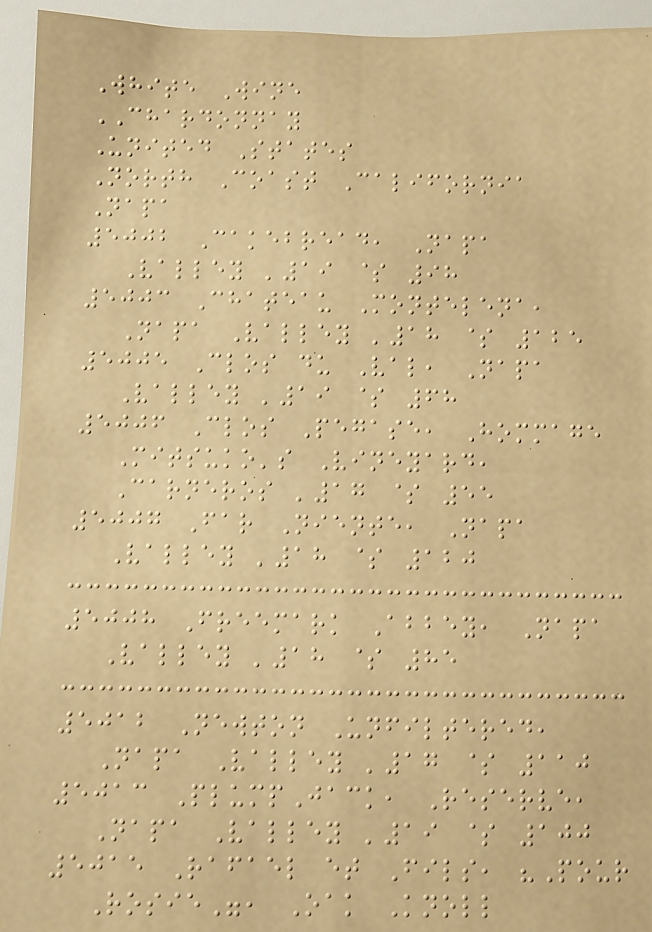White Wine
CHARDONNAY
United States
North Coast California
Napa
5002 Cakebread, Napa
Valley '19 $ 98
5003 Chateau Montelena,
Napa Valley '18 $ 125
5005 Clos du Val, Napa
Valley '19 $ 68
5006 Clos Pegase, Hommage
Mitsuko's Vineyard,
Carneros '17 $ 55
5007 Far Niente, Napa
Valley '18 $ 120
5008 Freemark Abbey, Napa
Valley '18 $ 85
5012 Newton Unfiltered,
Napa Valley '17 $ 110
5013 PlumpJack, Reserve,
Napa Valley '19 $ 100
5015 Rafael et Fils, "Pour
Rosie", Oak Knoll
